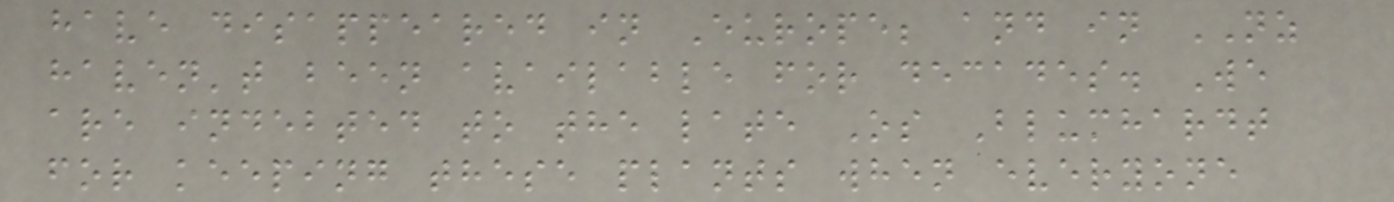have disappeared in Europe; and in NZ
haven't been available for decades. We
are indebted to the late Os Blumhardt
for keeping these plants when everyone
